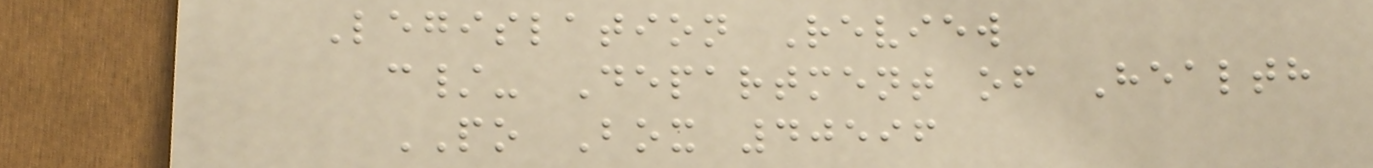Legislation Review
c/- Department of Health
PO Box 40596
